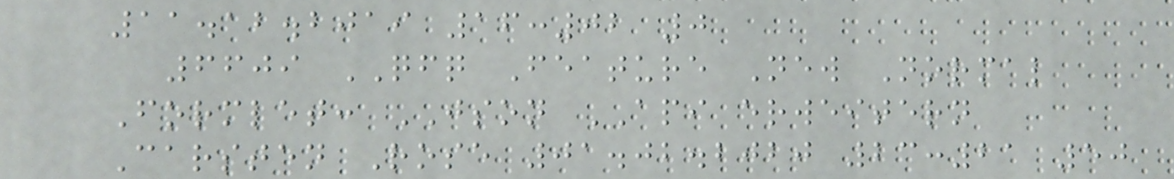11.12.2019 16:02 0
6609 QFQ Feature New Normal
Formlet: JSON API erweitern
Carsten Rose 01.02.2020 23:21 50
